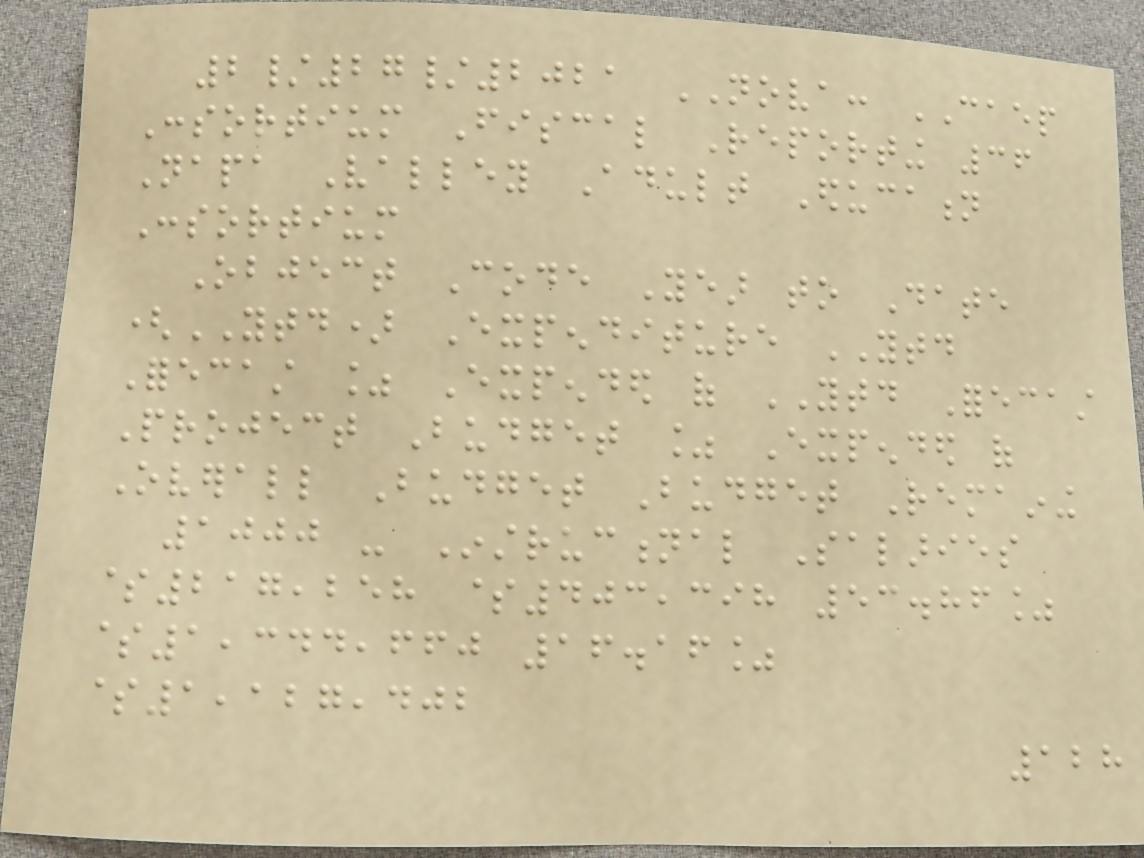2/27/2021 NOVA: CAEP
Consortium Fiscal Reporting 36
Napa Valley Adult Education
Consortium
Object Code Year to Date
(YTD) Expenditure YTD
Forecast % Expended of YTD Forecast
Project Budget % Expended of
Overall Budget Budget Remaining
1000 - Instructional Salaries
$217,258 $403,398 53.86%
$1,344,660 16.16%
$1,127,402
128
